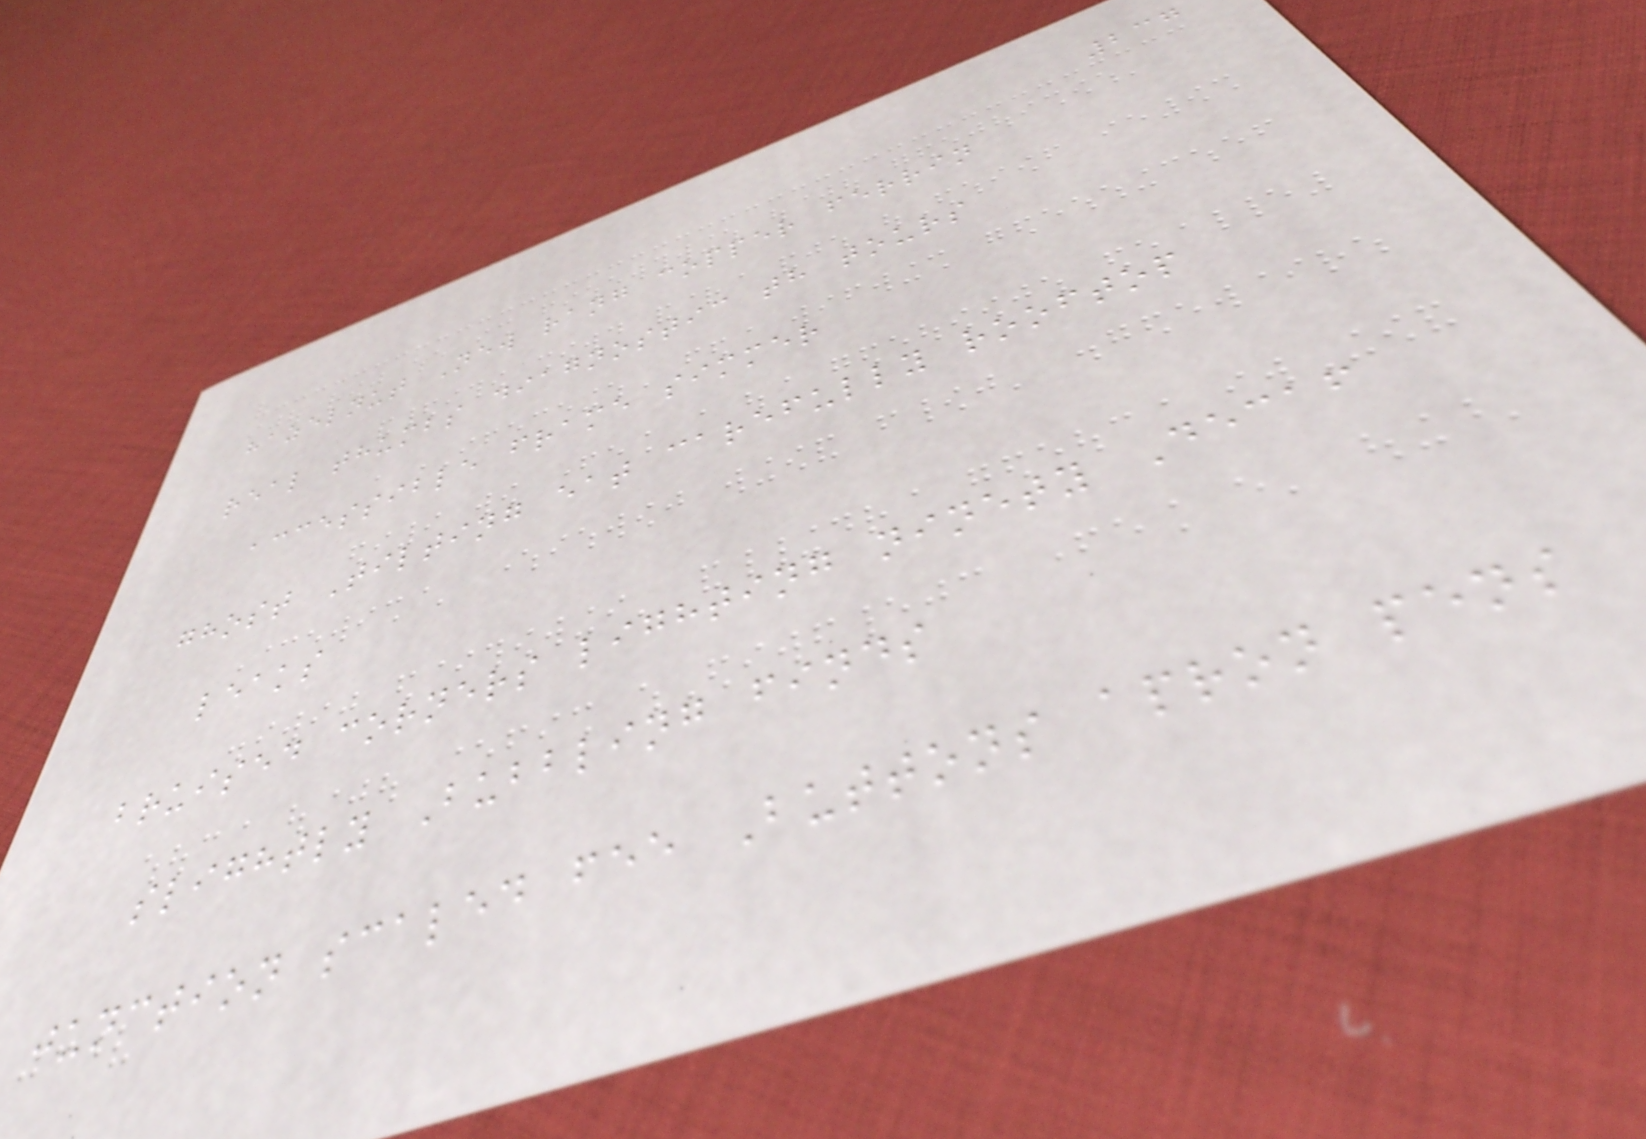237
hazelnut New rang copper ferrin
real thumbs diagnostic th tours
accessible frame simmer
ghost Tilting eat carefully rooftop
leaks
bruised corners lighting ninety Decaf
slightly Bubbling finds
junction scaled fee Buttons apron pens
